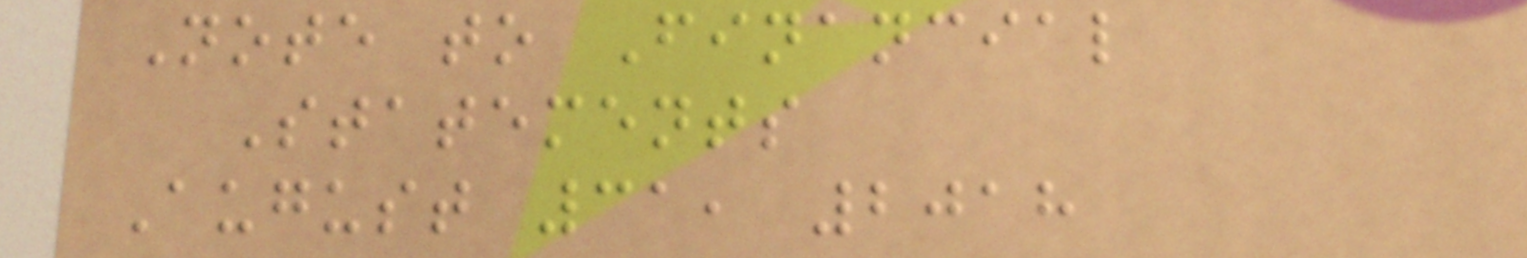Note to Financial
Statements
August 31, 2018
